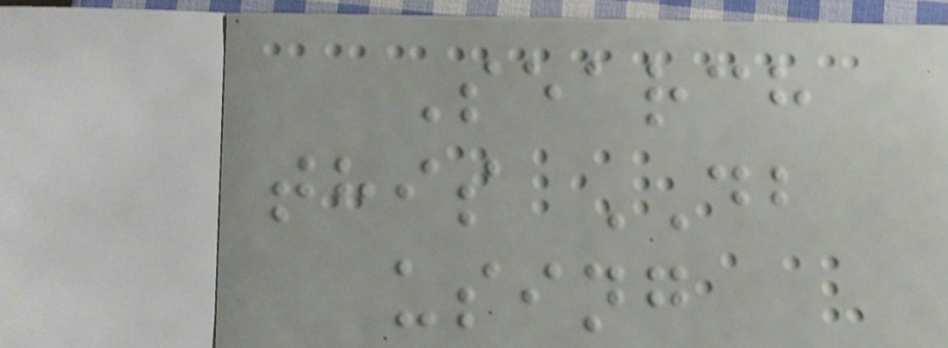Search
this DB
using
